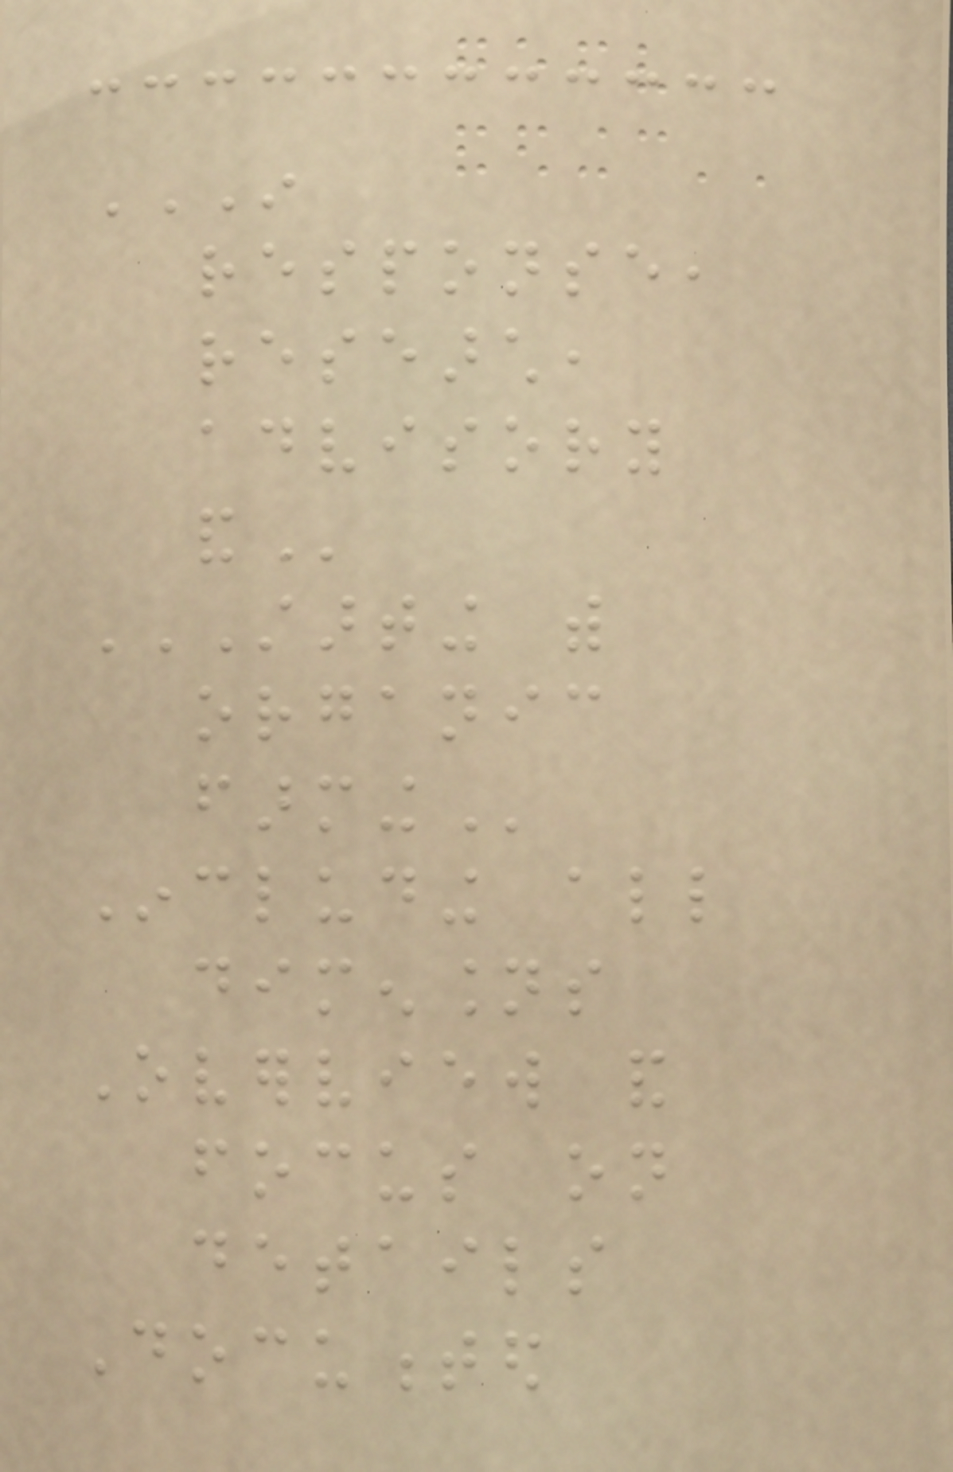IN
RESPONSE,
RESEARCH,
ADVISORY
AND
STARTING WITH
ORGANIC
FARMING
Including all
dimensions
Overview and
focus on
details
Documented
